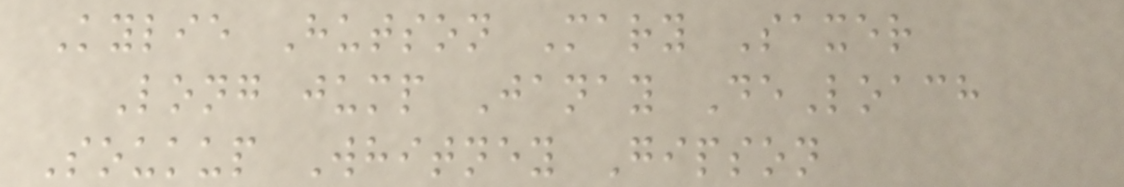Kylie Hutson Mary Saxer
Long jump Janay DeLoach
Soukup Whitney Gipson
